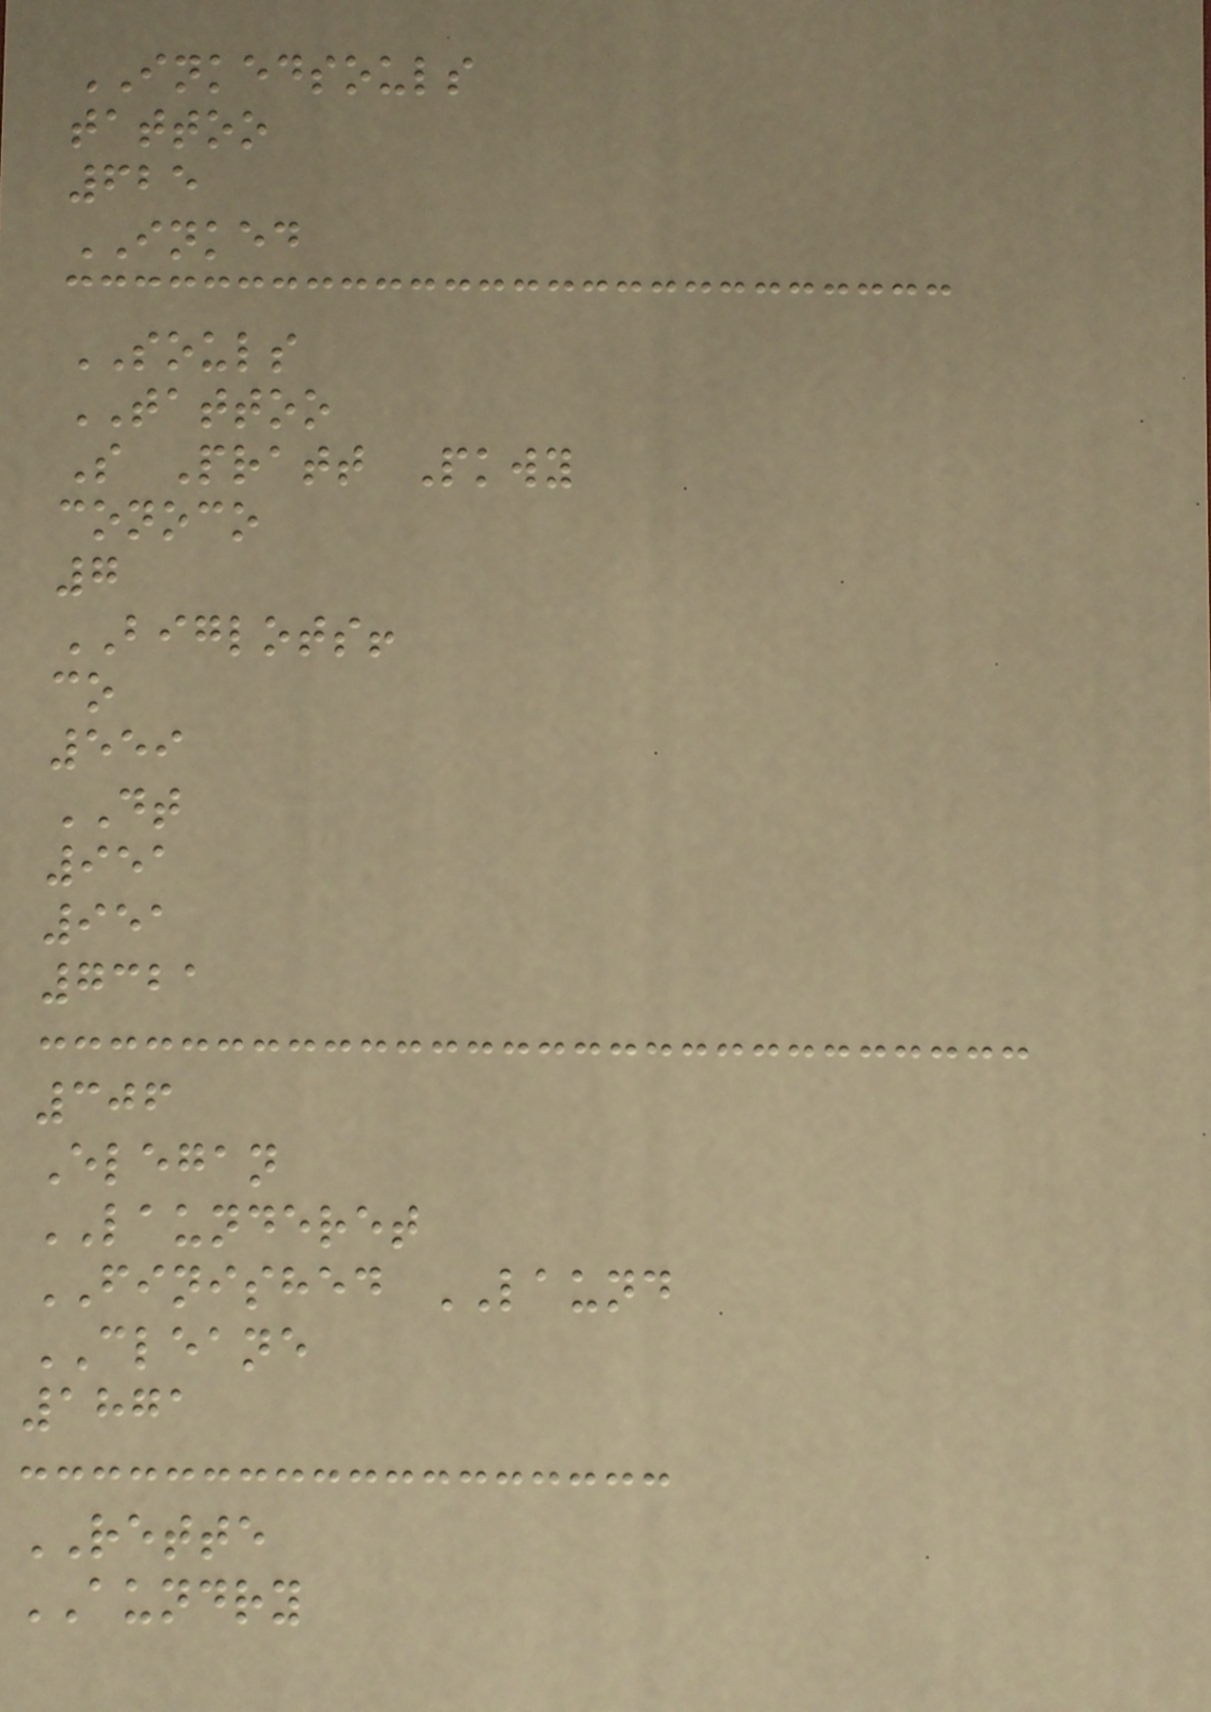INKEDSOULS
tattoo
625
INKED
SOULS
TATTOO
S Pratt Pkwy
conoco
7
BIGLOTS!
co
559
DT
951
951
7321
306
Elegan
LAUNDERET
FINISHED LAUND
CLEANE
1871
RETTE
AUNDRY
